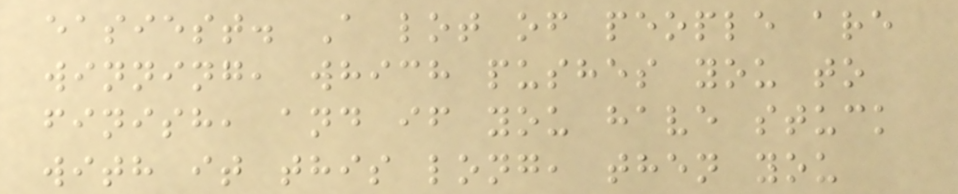easiest. A lot of people are
winning, which pushes you to
finish, and if you have stuck
with it this long, then you
